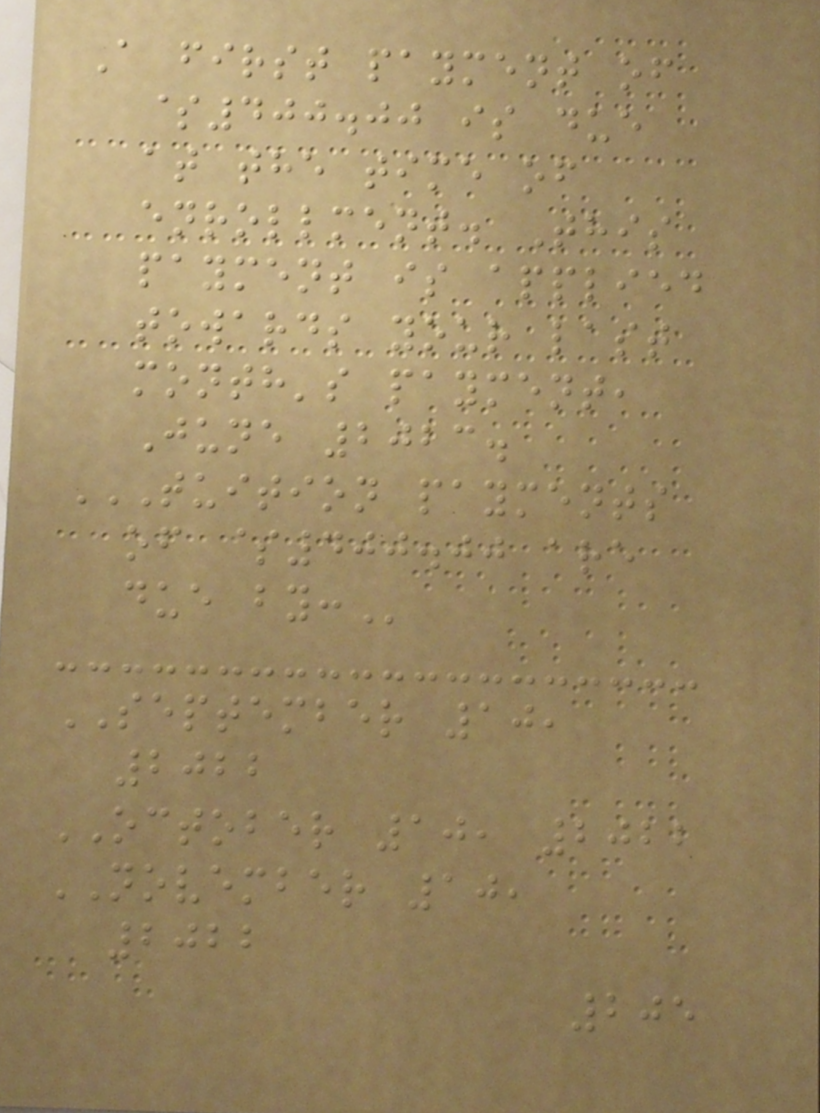A first payment of
$400.00 is due
at the time of
enrollment. This
payment is applied
towards your last
month's payment,
June 2023.
TUITION PAYMENTS
OF $400.00 ARE
DUE BY:
SEPTEMBER 10,
2022
OCTOBER 10, 2022
NOVEMBER 10,
2022
205
